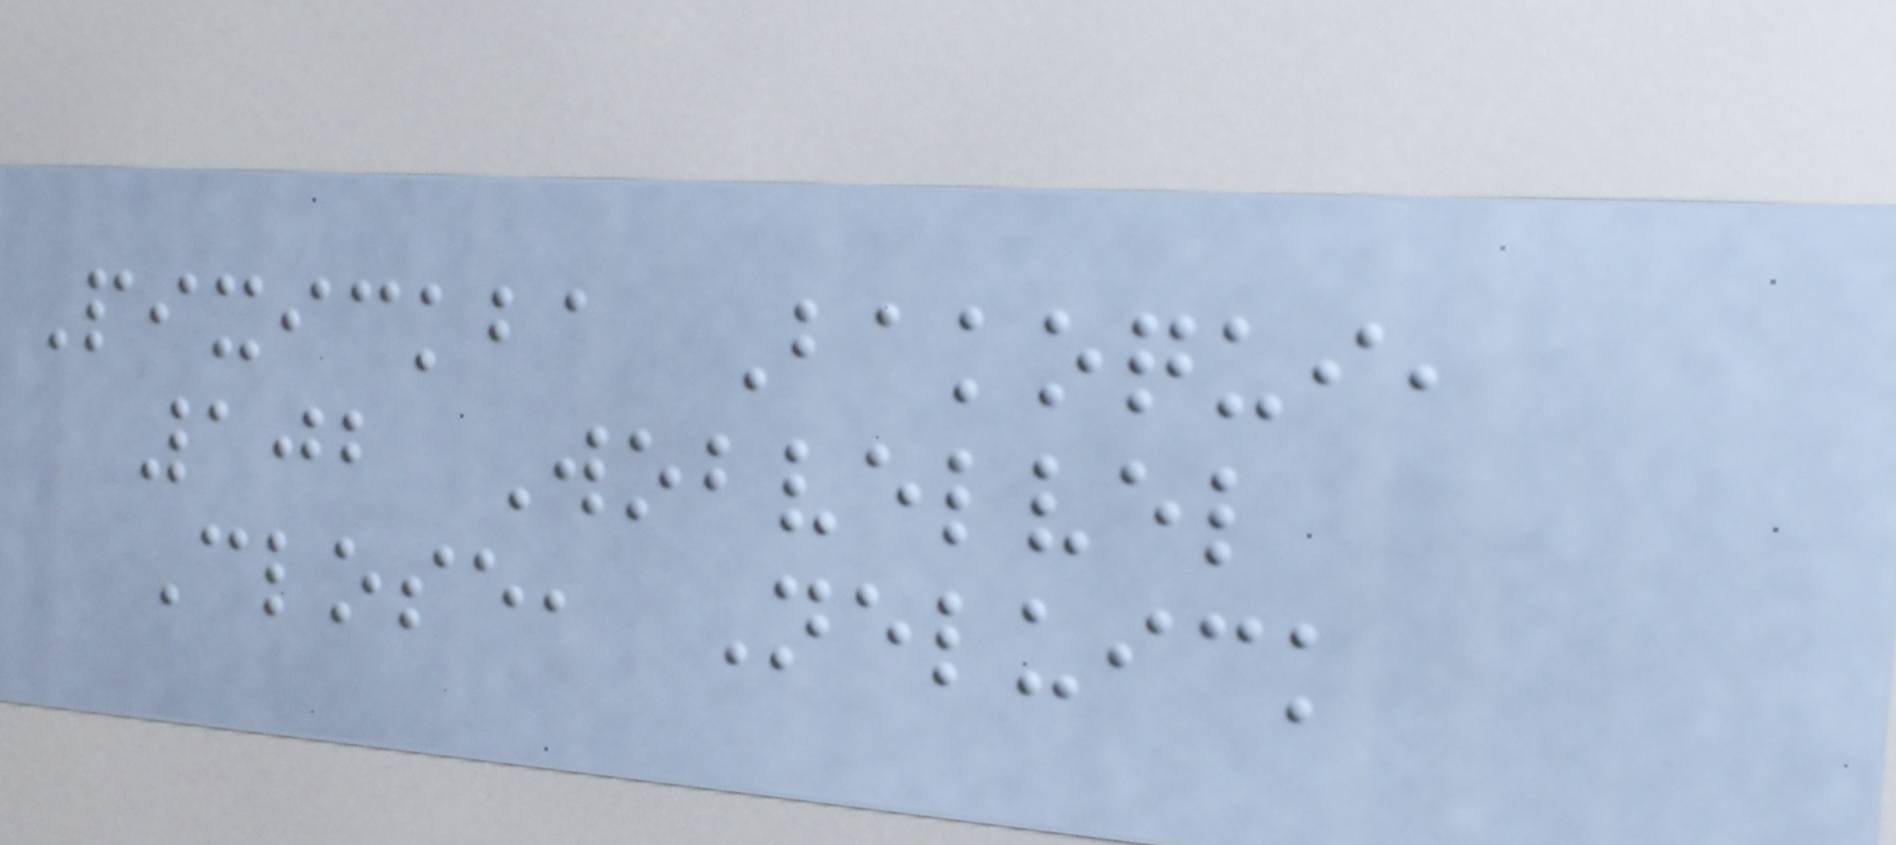Pixickba Bakoqui,
102 Wobvelvel
Close, Neluick
